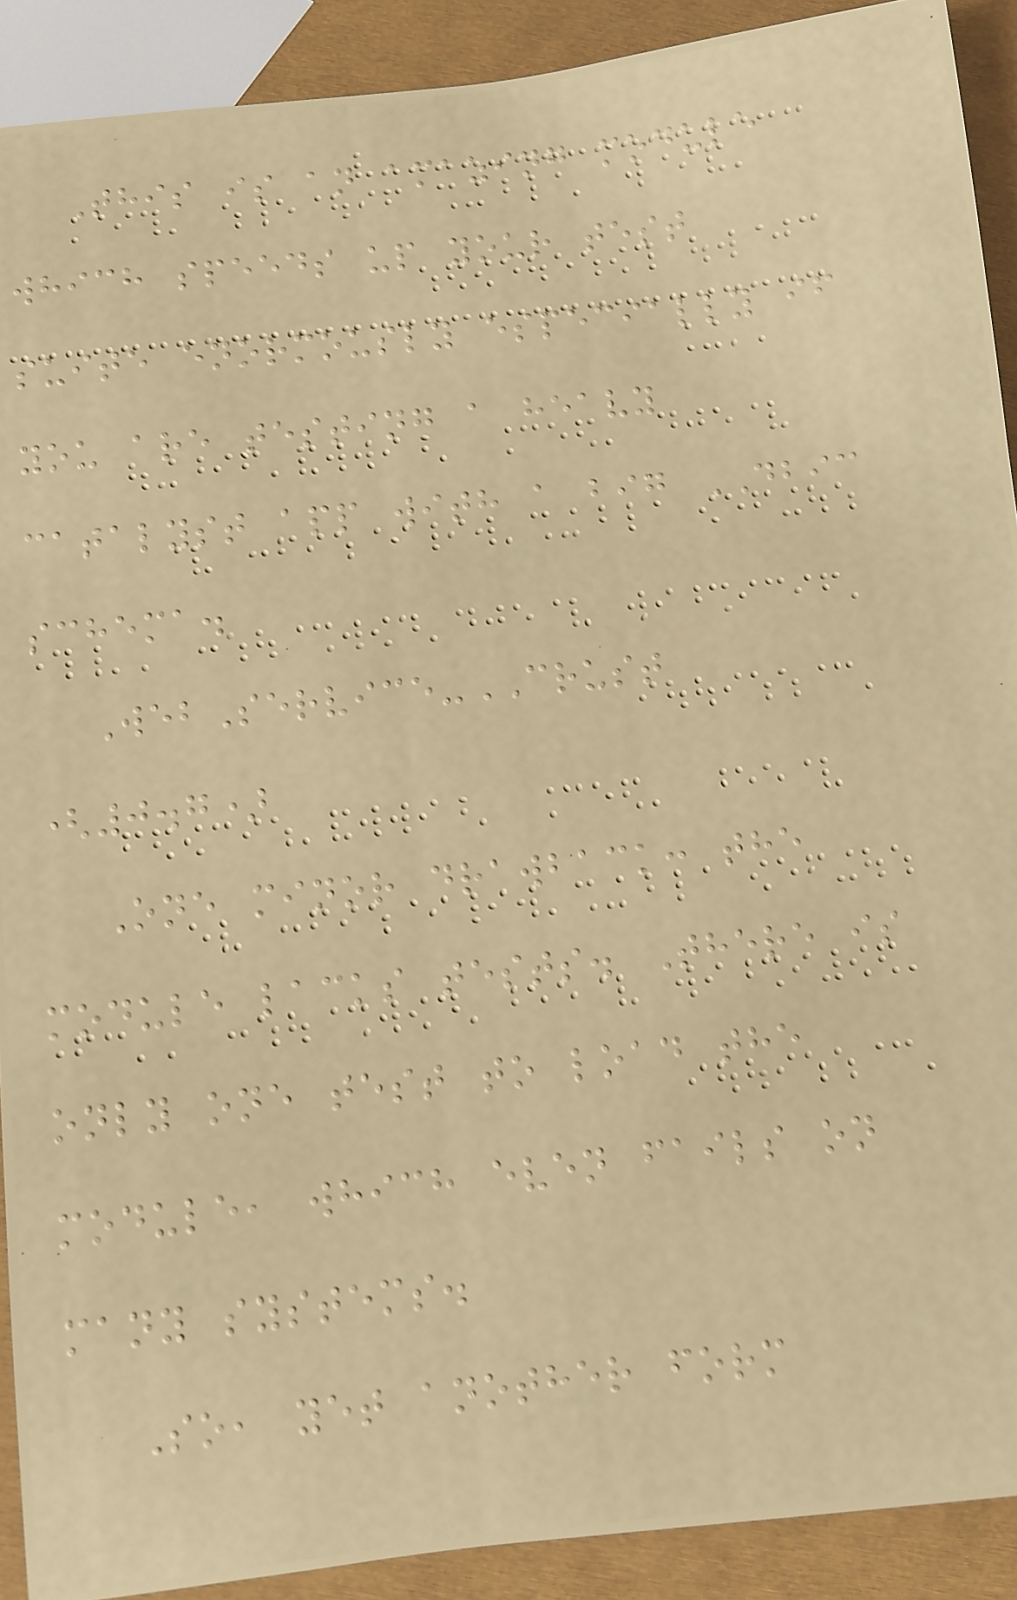This is an amazing module
which speeds up your test
suite enormously especially if
you are testing a heavy
catalyst app with a big DBIC
schema.
WebService-CRUST
(0.7)
One minor drawback: the
module lacks tests. There is
only one test to load the
module, which even fails on
many systems.
So, yet another form
